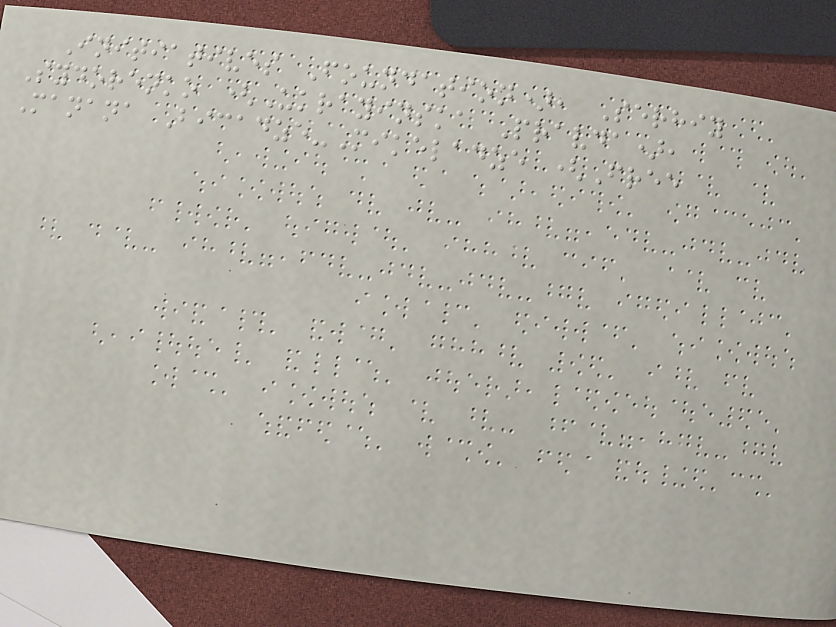Initiatives Foundation), Serhiy
Sydorenko (Ukrayinska Pravda),
Manana Bicadze-Mikeladze (Free
